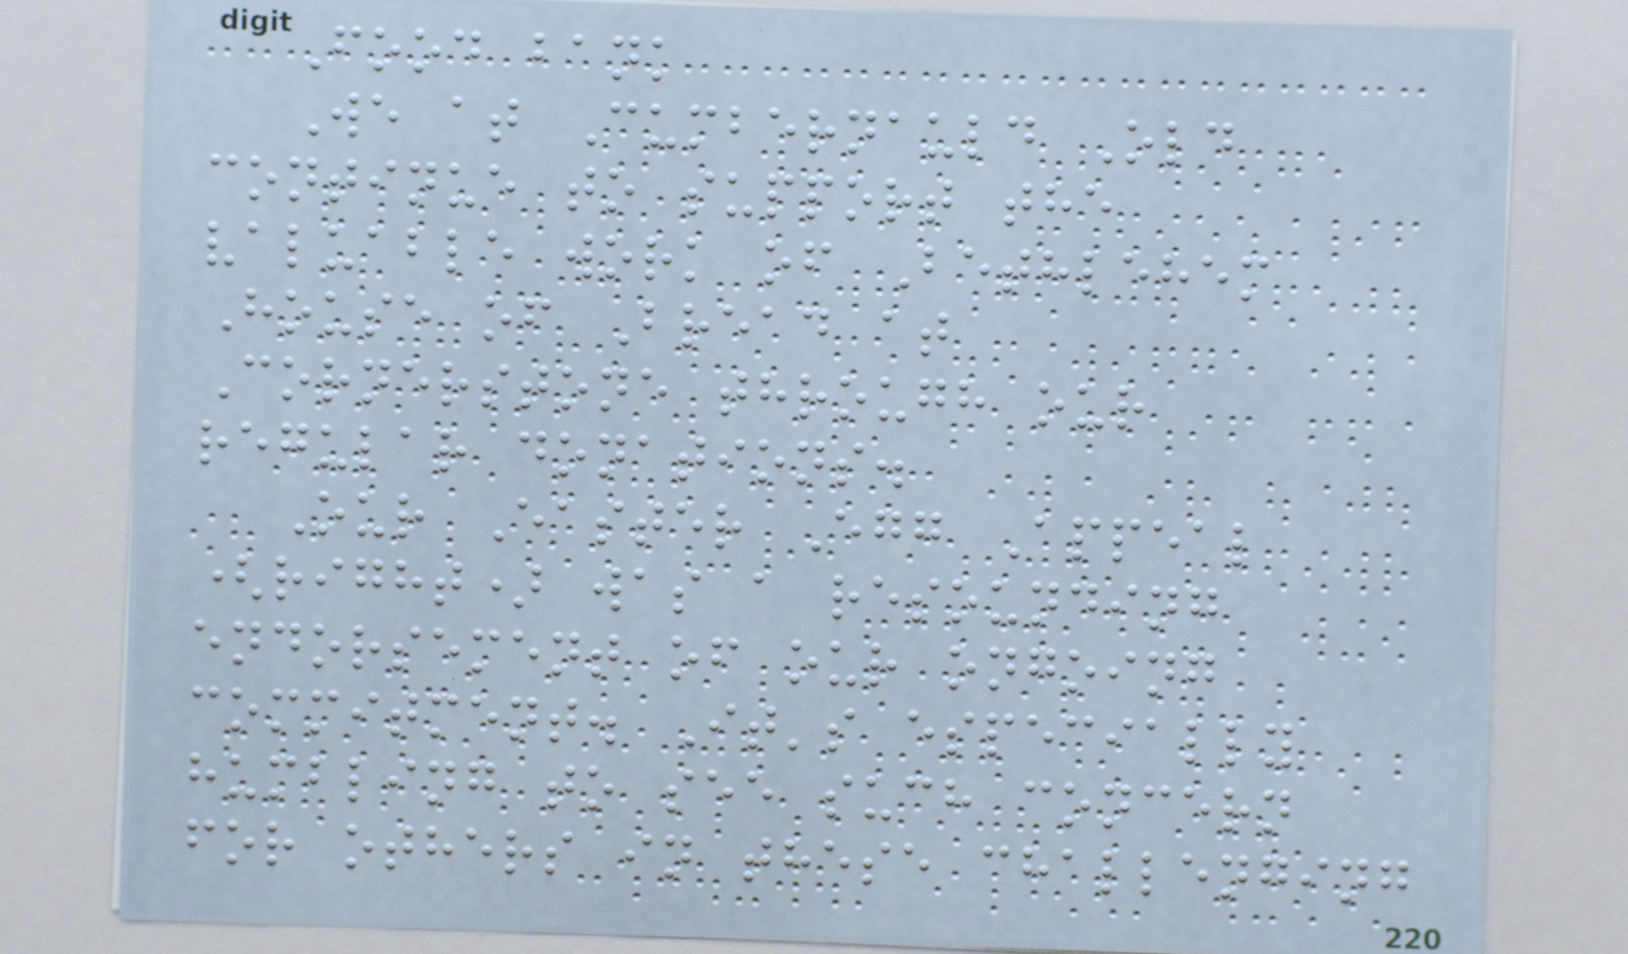Food bank
We at Cumbernauld Old
continue to support the
valuable work of Bethlehem
House of Bread at
Cornerstone through our
regular donations.
Our Easter Egg Appeal
(right) was a resounding
endorsement of our ongoing
commitment. It's especially
humbling to see such concern
for others in these challenging
